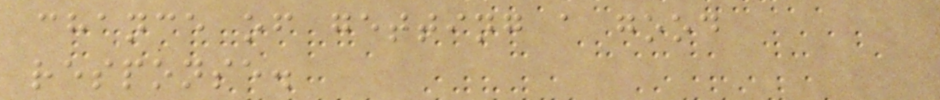chance of getting a good
response.
